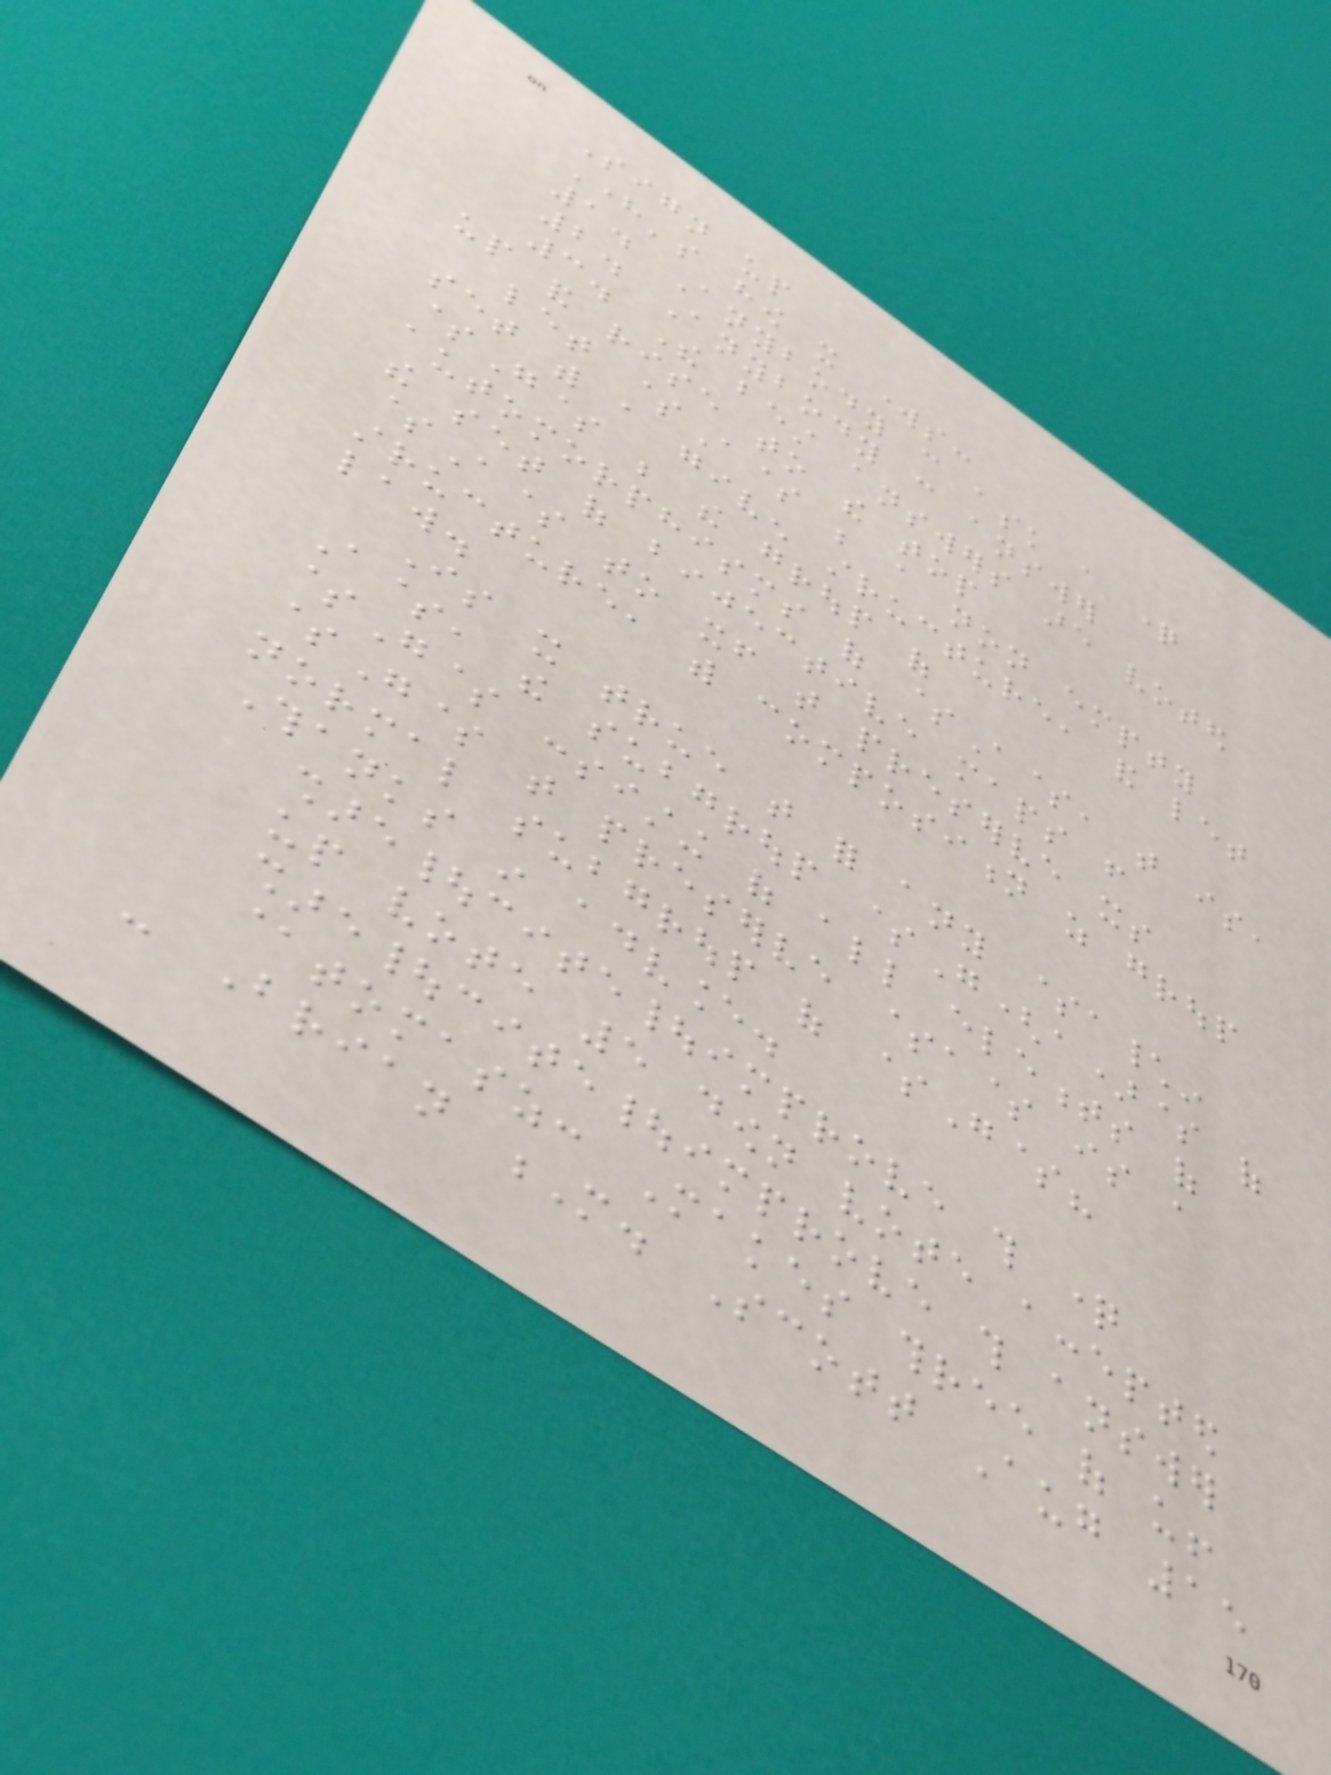Sign up
Here's how it works:
1. Anybody can ask a question
2. Anybody can answer
3. The best answers are voted
up and rise to the top
let $A$ be a non empty
set with a given structure, and let
$G$ be the group of
automorphisms of $A$, that is,
the set of bijective maps from
$A$ to itself that preserve its
structure, with composition as group
law.
Is it true that for any $a\in
A$, the subgroup $G(a)$ of
$G$ consisting of all elements of
$G$ that preserve $a$ is a
normal subgroup of $G$?
Thanks in advance.
share|cite|improve this question
up vote 5 down vote accepted
share|cite|improve this answer
@tomasz: Makes three of us!
- Brian M. Scott Aug 15
